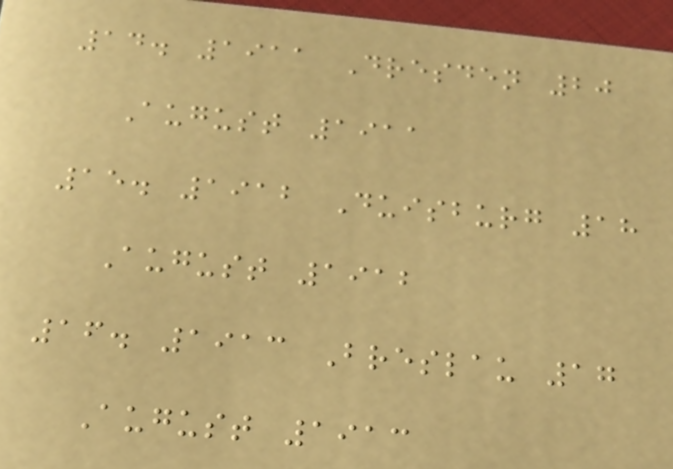14. 1911 Dresden 20
August 1911
15. 1912 Duisburg 18
August 1912
16. 1913 Breslau 17
August 1913
